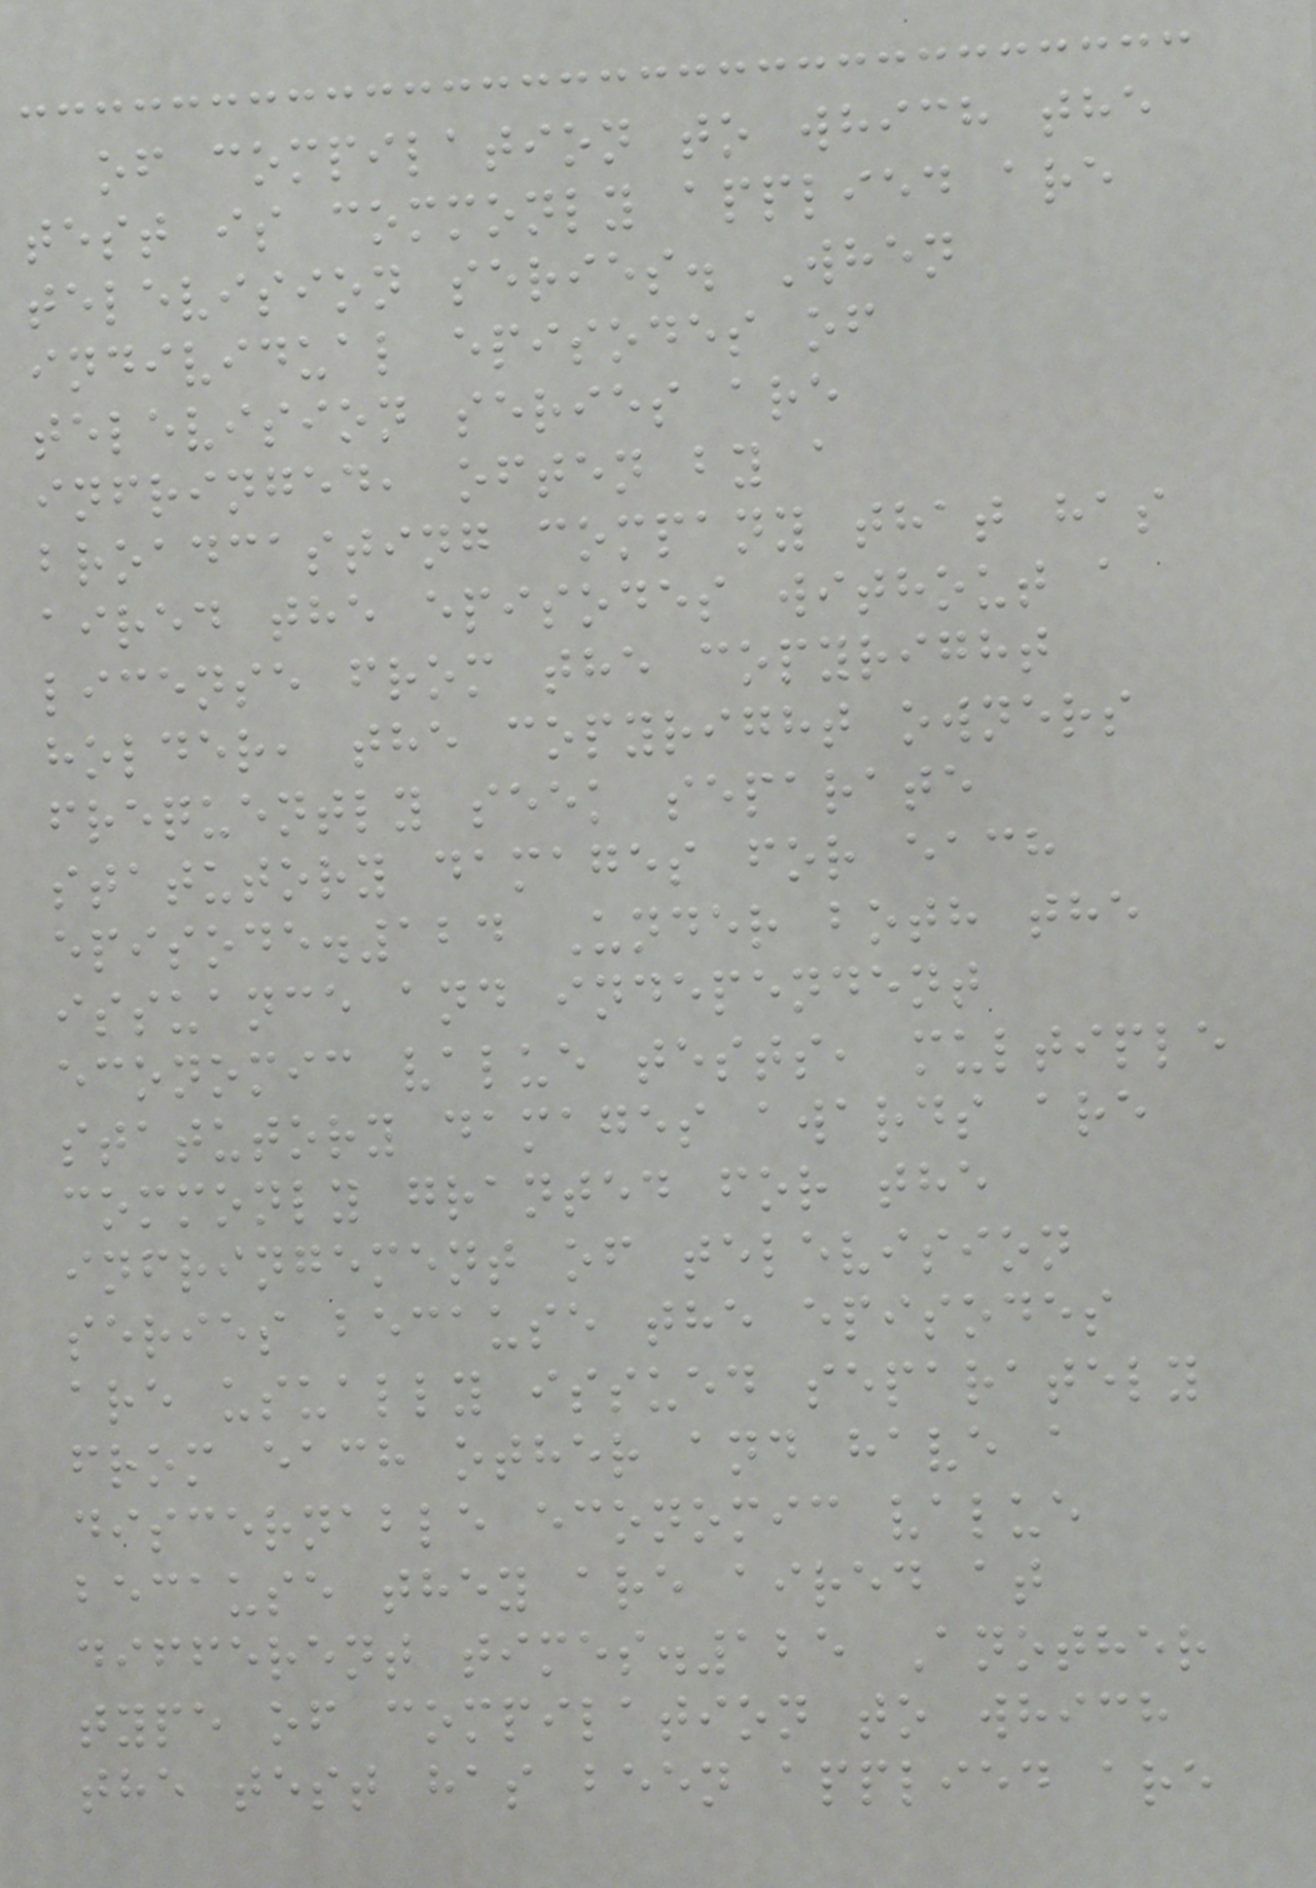of compilation to which the
test is commonly applied are
television series. When
individual episodes of
television series are
infringed, often by a
broadcasting company that has
aired the episodes without a
license from the copyright
holder, the copyright owners
frequently seek separate
statutory damages for each
episode.124 Under both the
issuance and independent
economic value tests, multiple
statutory damages awards are
commonly granted for the
infringement of television
series because the episodes
are usually issued separately
from each other and have a
discernable economic value
because they are aired at
different times.125 Another
type of compilation to which
the test has been applied are
